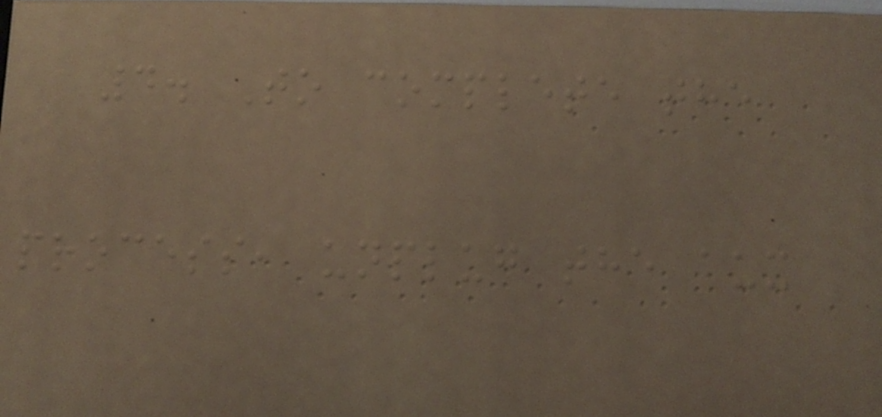4. To complete the
process, unplug the aux
